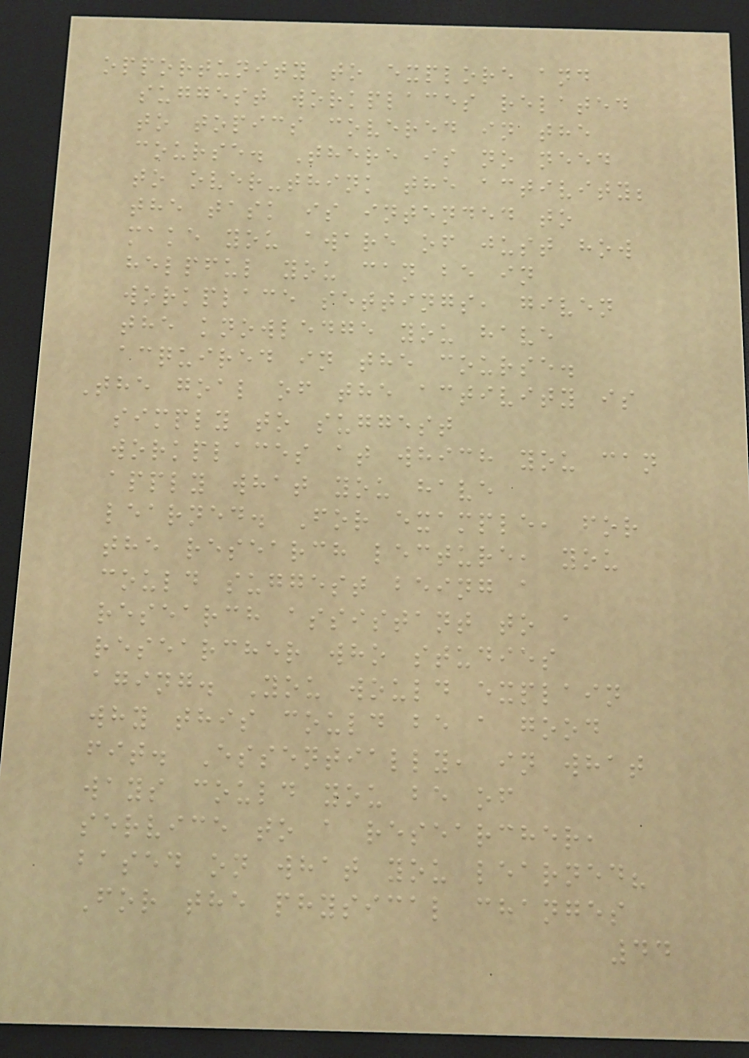opportunity to explore and
suggest workplaces related
to topics covered in the
course. There is no need
to over-think the activity;
the task is intended to
make you aware of just how
helpful you can be in
workplace settings, given
the knowledge you have
acquired in the course.
The goal of the activity is
simply to suggest
workplaces at which you can
apply what you have
learned. For example, for
the research lecture, you
could suggest being a
research assistant to a
researcher who studies
aging. You would explain
why this could be a good
fit. Essentially, in what
ways could you be of
service to a researcher,
based on what you learned?
For the physical changes
44
